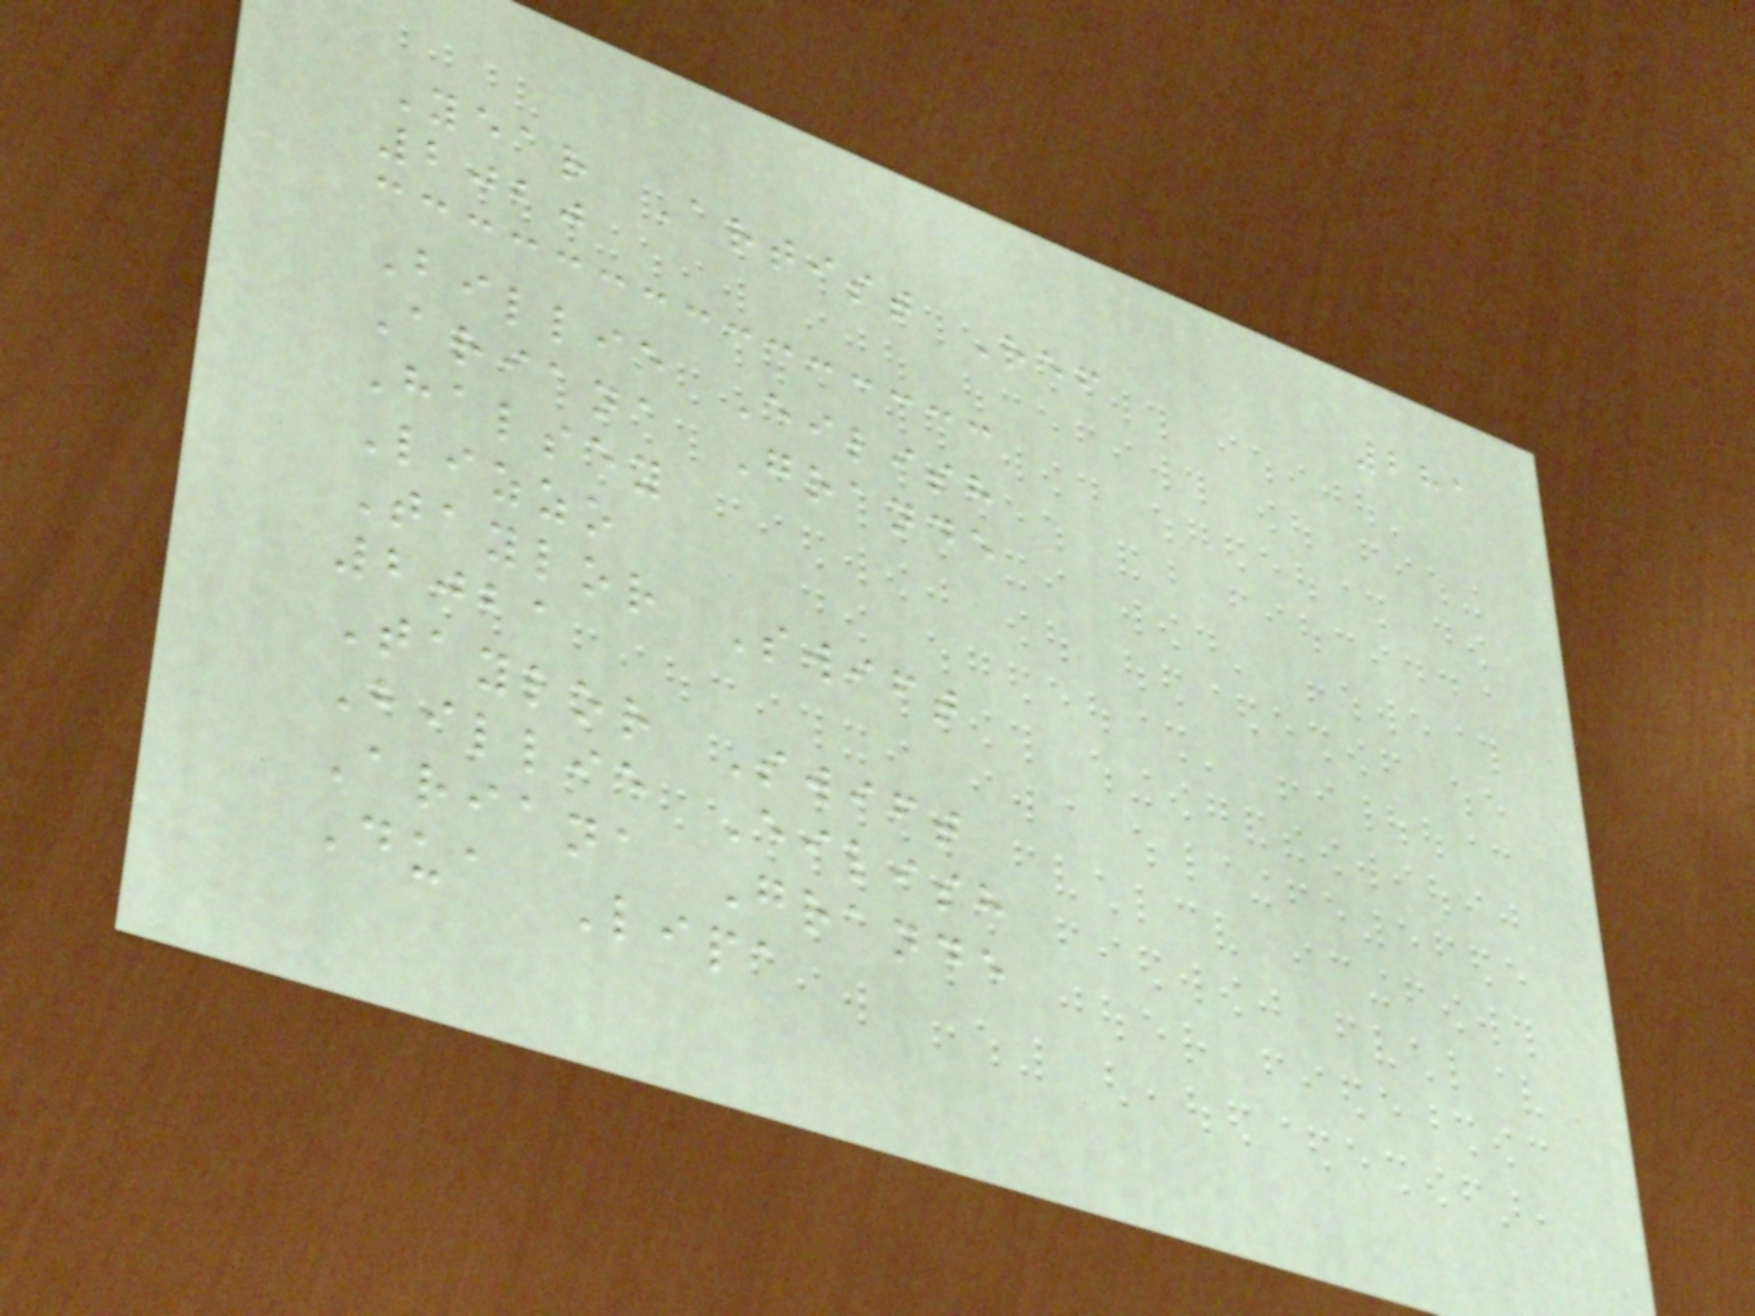281
Year Artist Ref
2020
Billie Eilish
Ariana Grande
Halsey
Lizzo
Taylor Swift
2021
Taylor Swift
Billie Eilish
Ariana Grande
Dua Lipa
